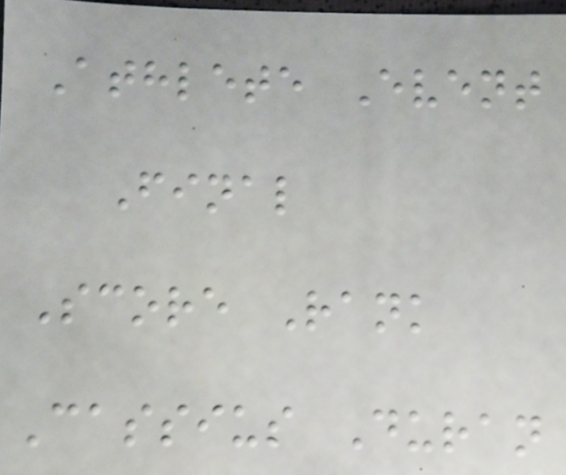Athlete Event
Final
Score Rank
Cassius Duran
